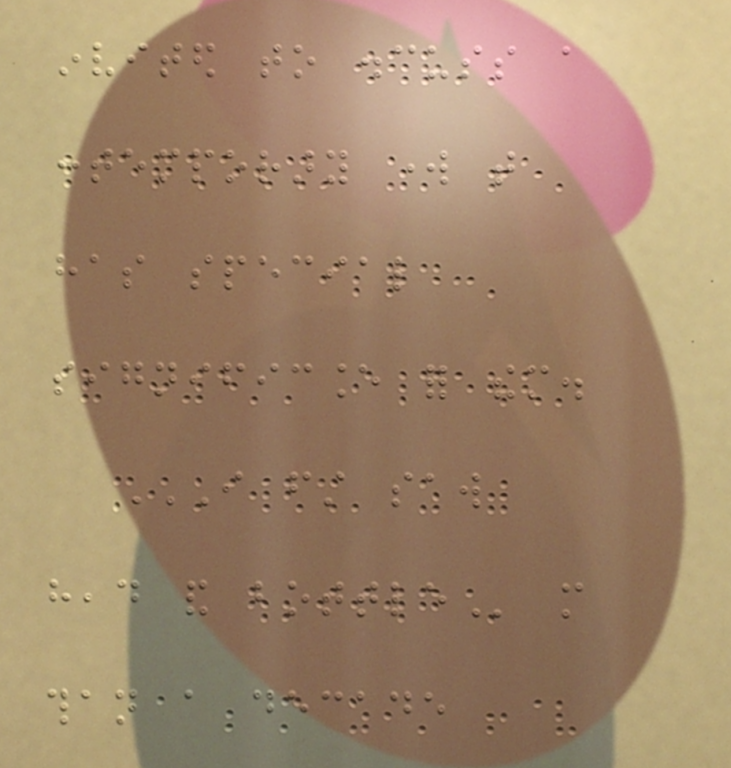invited to discuss a
contemporary work that
has special
significance for them.
I FIRST SAW
HEAD AND BOTTLE more
than a decade
